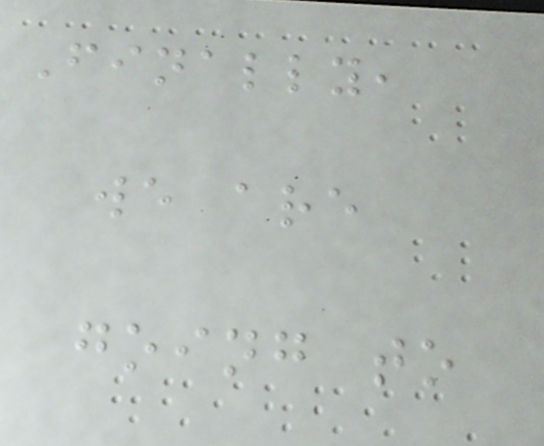Finally,
we are
going to
